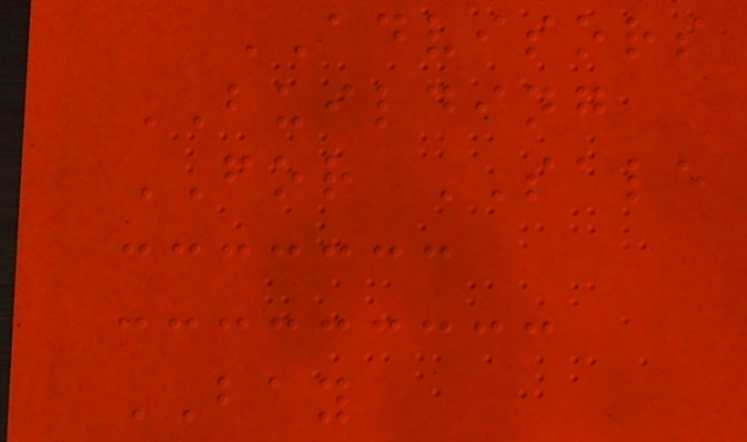ADVISORS
BUILDING
FOR SALE
BAY
